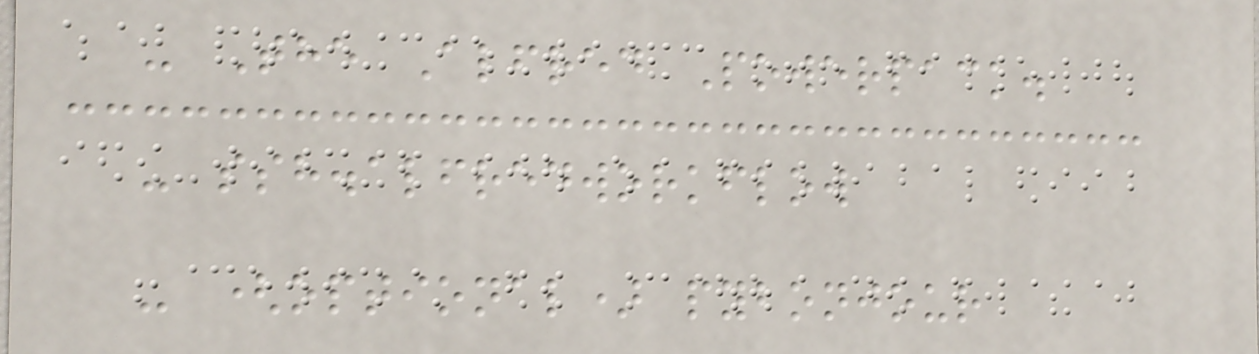- The Alfred Powerpack.
- ssh.alfredworkflow
- (optional) pybonjour
